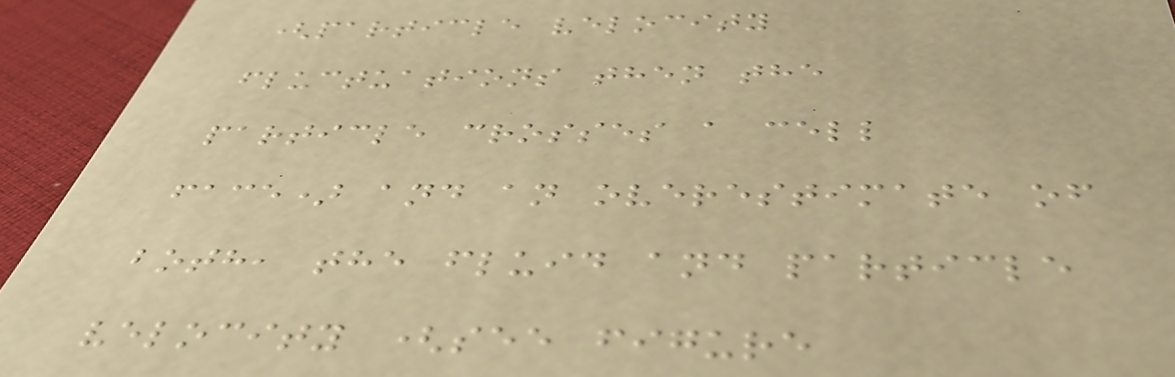(particle velocity
fluctuations then the
particle crosses a cell
face) and an overestimate of
both, the fluid and particle
velocity (see figure
